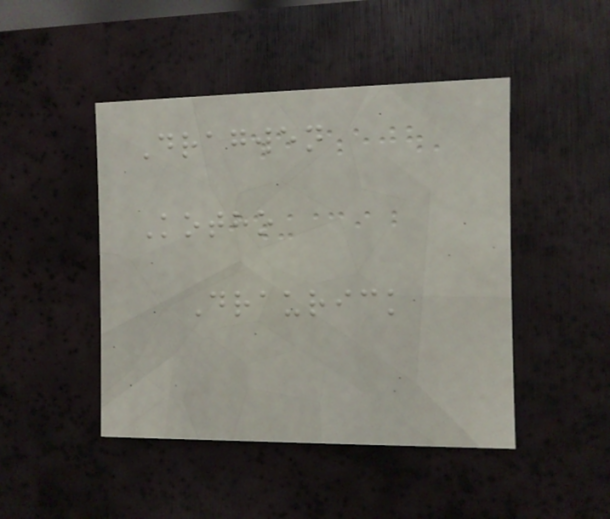Dragwen
Kotho
Draurick
